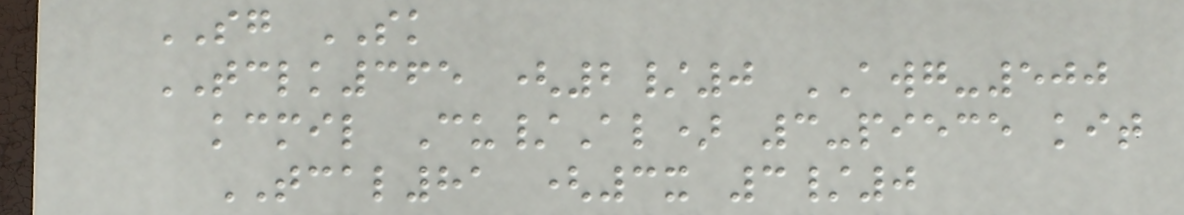SG SK
TCLK365 (2/0 AWG-500
kcmil Cu/Al) 3-piece kit
TCAL81 (3x 3/0
